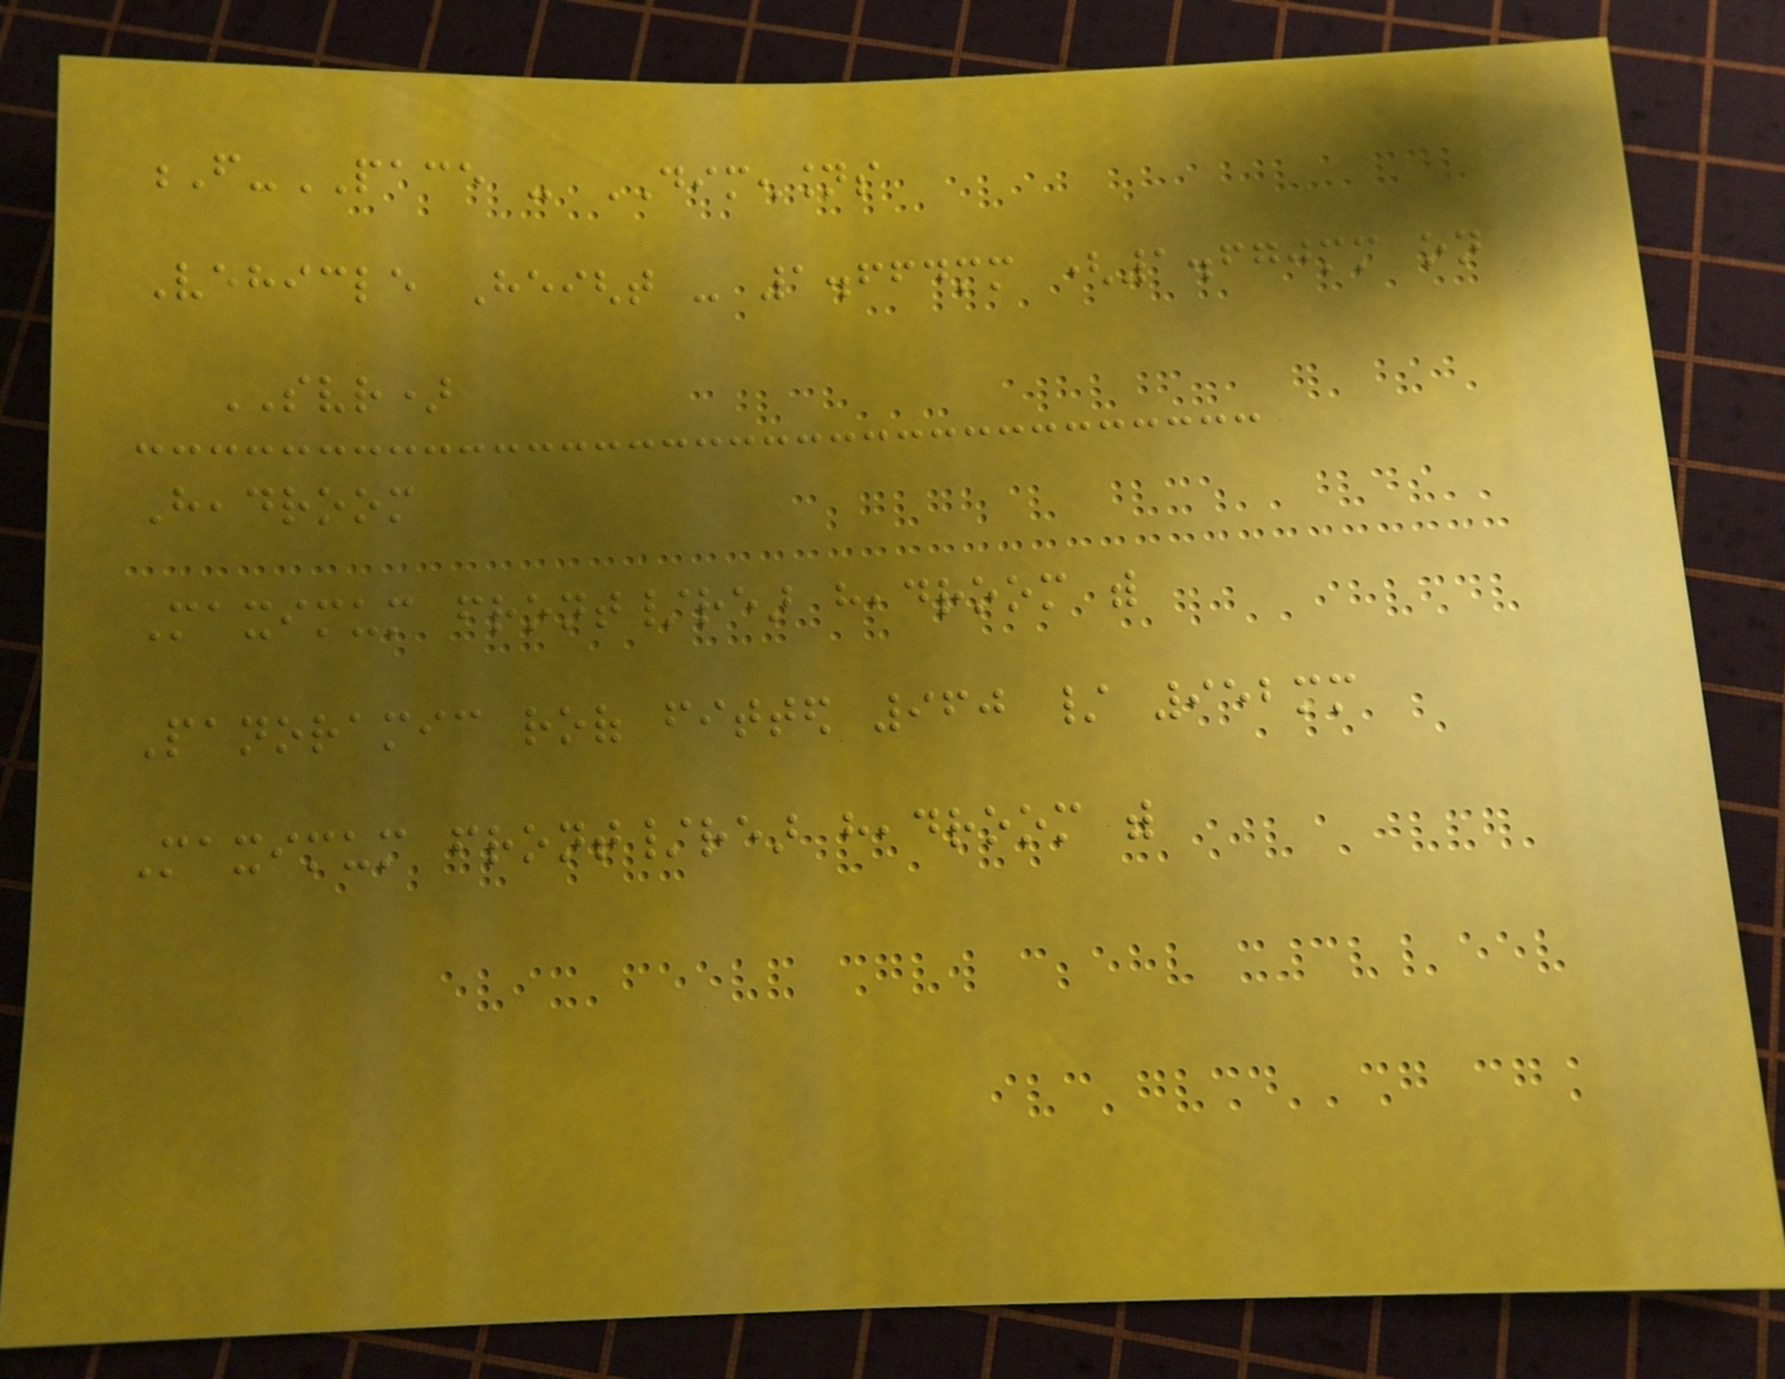F-PACE - DIMENSIONS
Vehicle Height - 1.664mm (1.670mm on
SVR)
Headroom
Maximum front/rear headroom with
Panoramic roof fitted 960 / 952mm
Maximum front/rear headroom with
